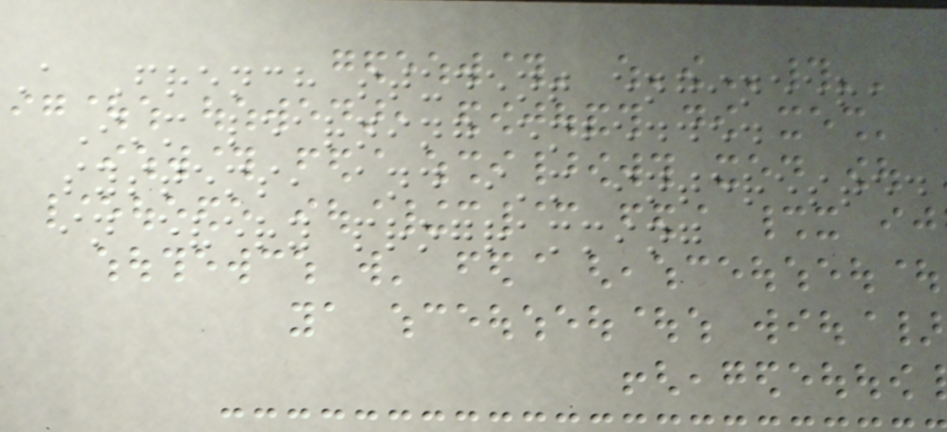A French student engineer,
I'm learning embedded
systems, and i'm interested
in every programming
